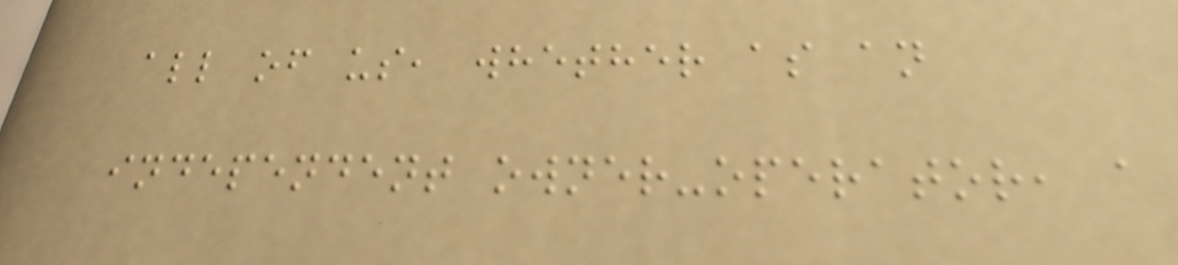all of us, whether as an
independent owner-operator, a
